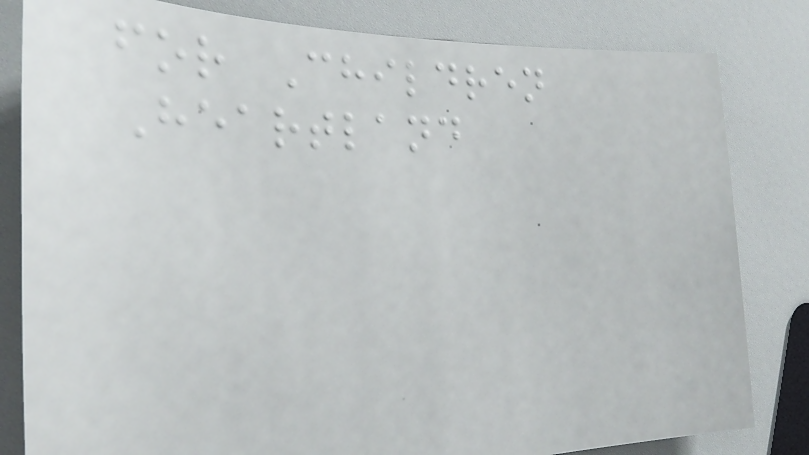for Children
Heartland
